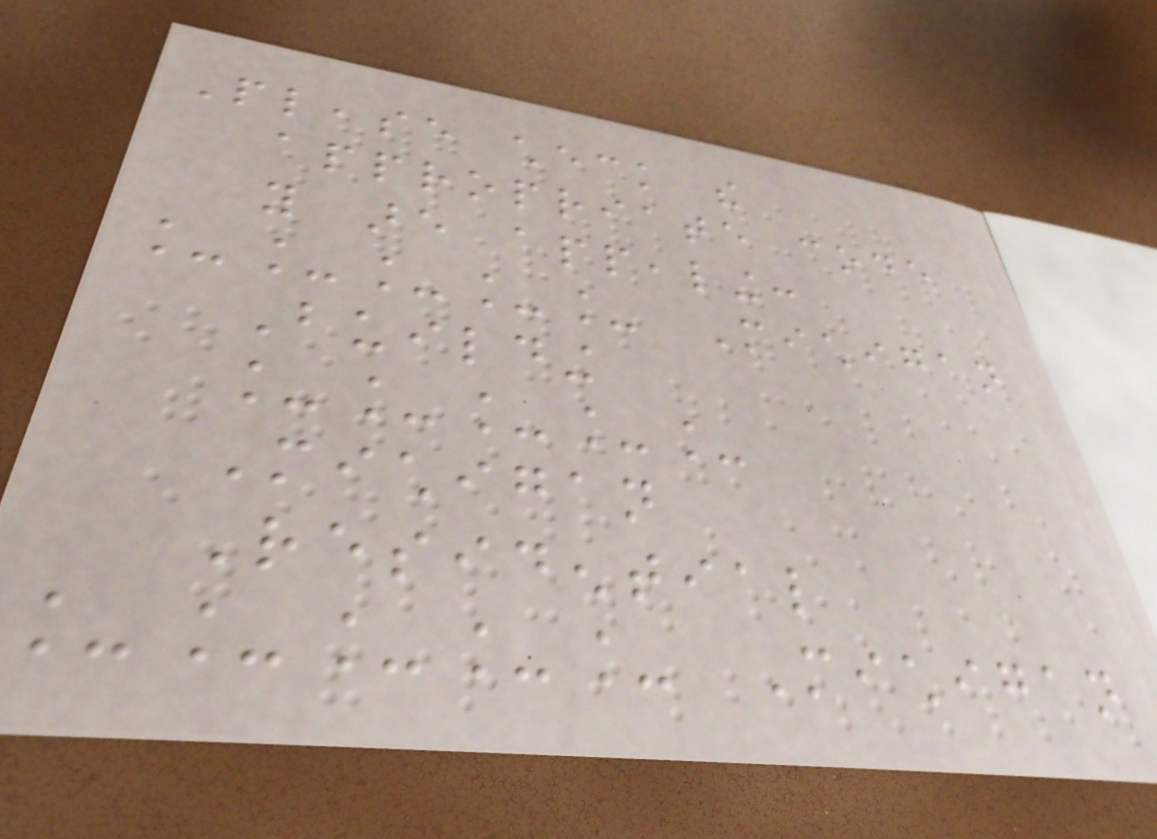Please check the
appropriate code
you are appealing:
_____ Michigan
Building
_____
Michigan
Residential
_____ Michigan
